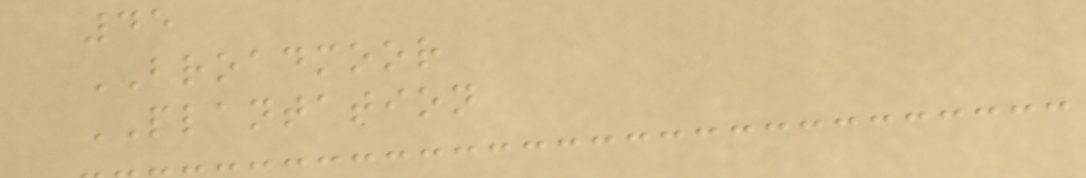45
BROADMOOR
PLANTATION
